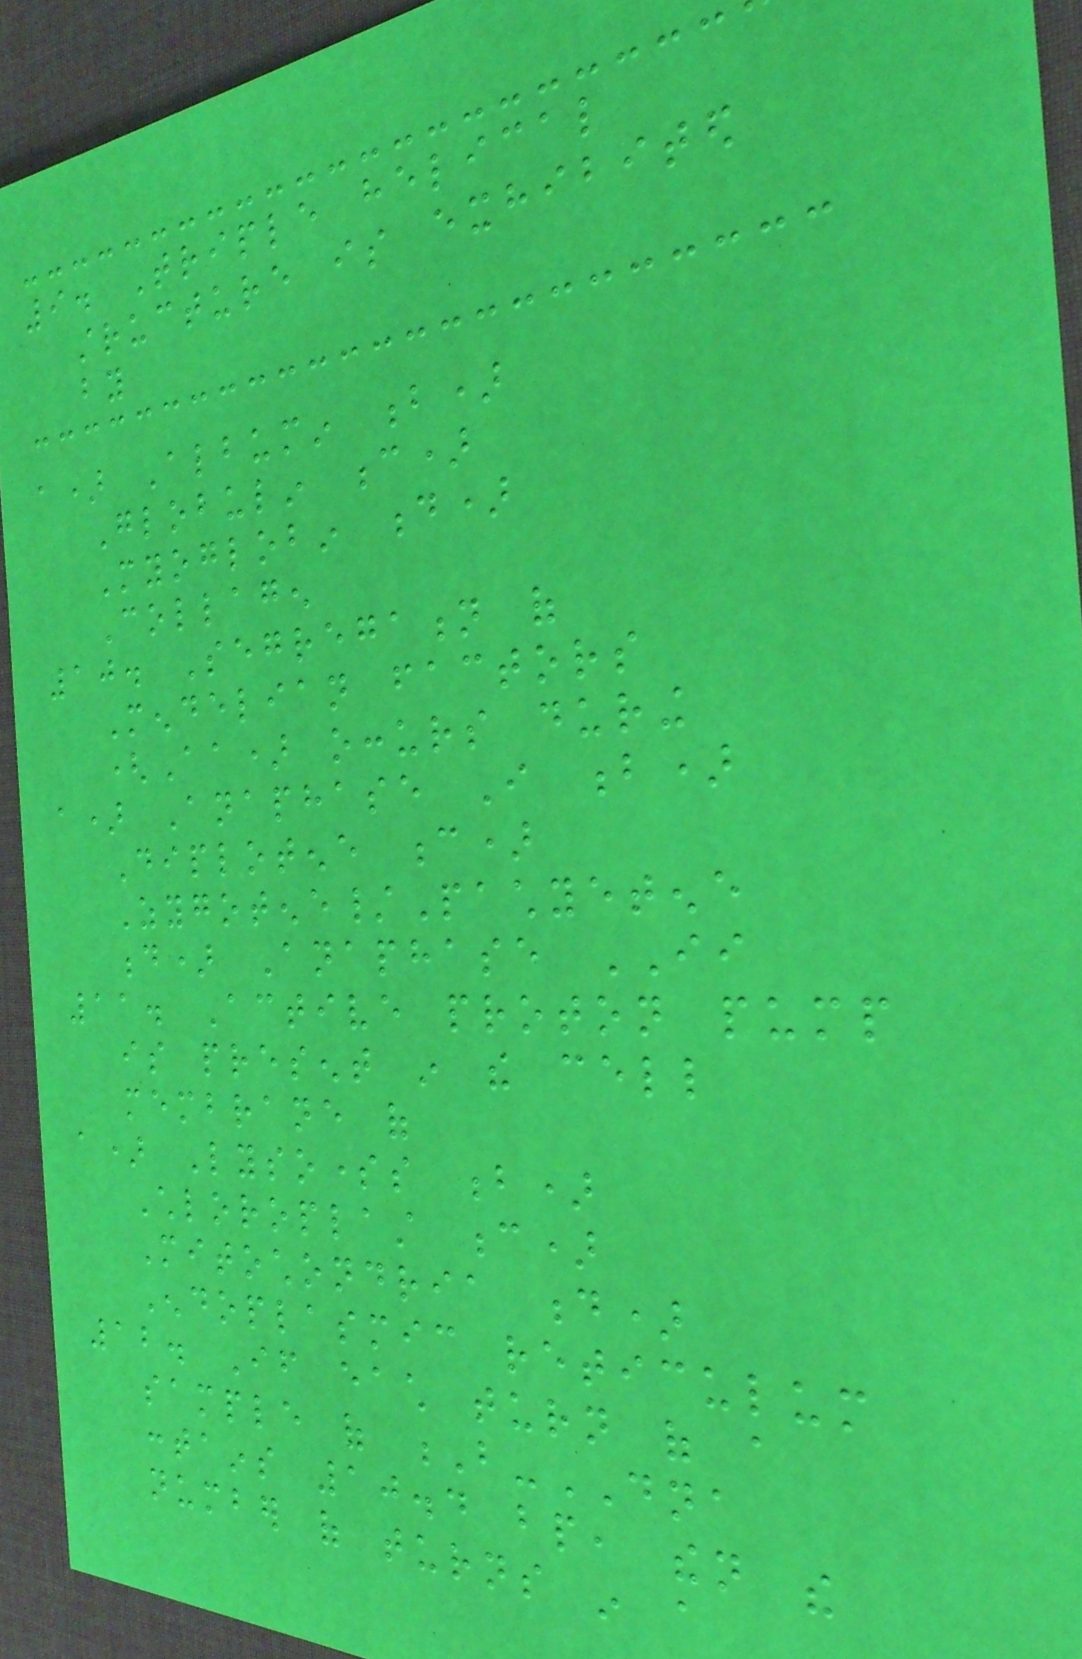9. Triple helical
structure is exhibited
by
a) Albumin b)
Globulin c)
Myoglobin d)
Collagen
10. Segregation of
Mendelian factors
(Aa) occurs during
a) Anaphase I b)
Diplotene c)
Zygotene/Pachyetene
d) Anaphase II
11. Active proton pump
is present in the cell
membrane of
a) Lysosomes b)
Chloroplast c)
Mitochondria d)
Endoplasmic reticulum
12. If each turn of a
sample of B-DNA
contains 10.4 bp, then the
number of turns in a
